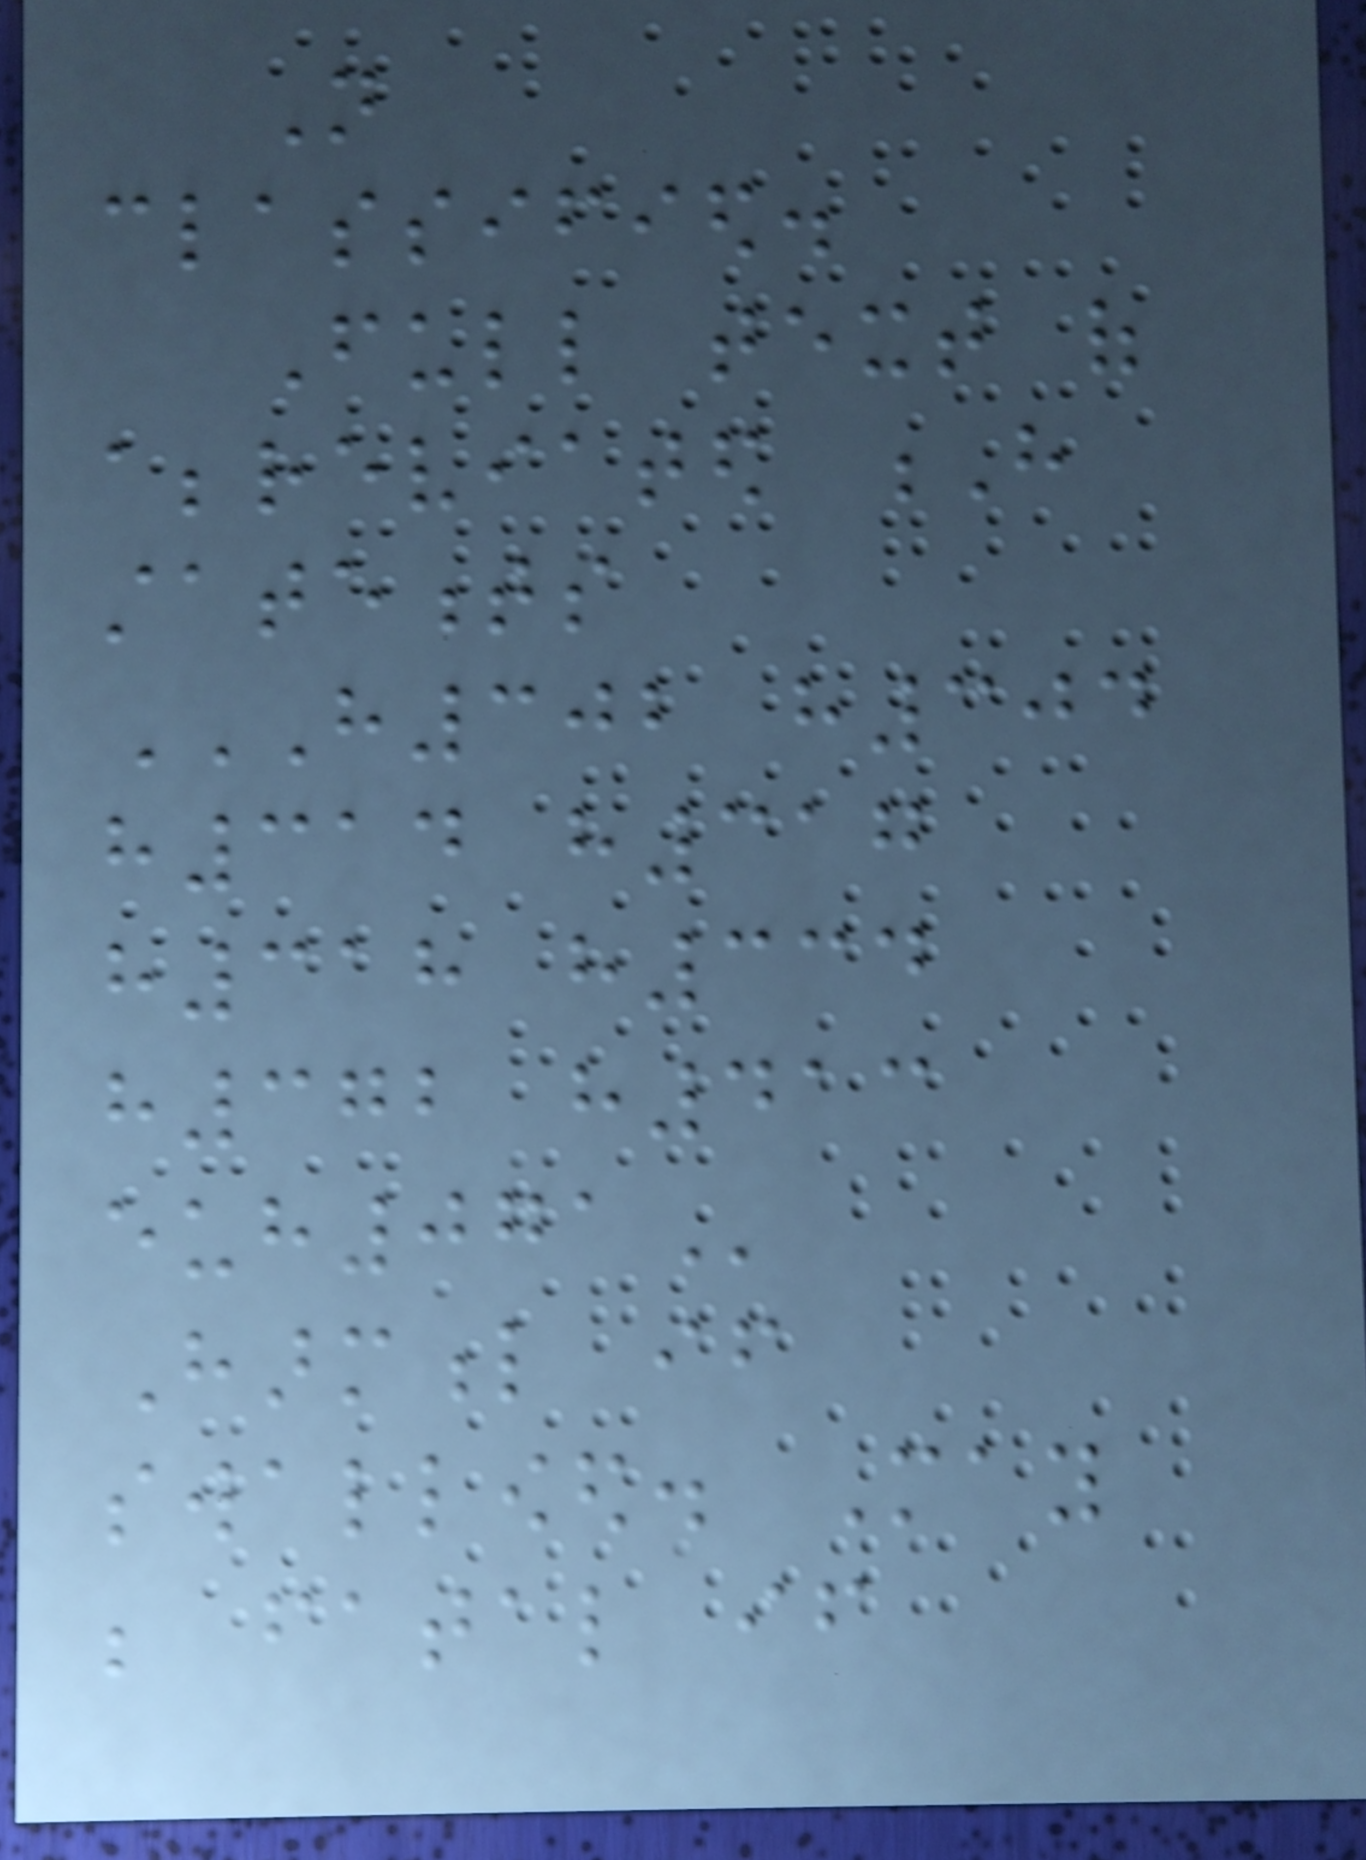Not
classified.
Full text of
abbreviated H
statements
H302 H304
H314 H317
H318 H334
H372 H413
EUH071
Harmful if
swallowed. May
be fatal if
